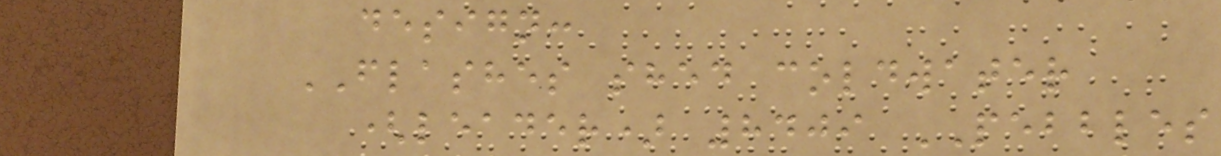design:
FLASHES shed coldwater
(leader) 8409 PEBBLES
